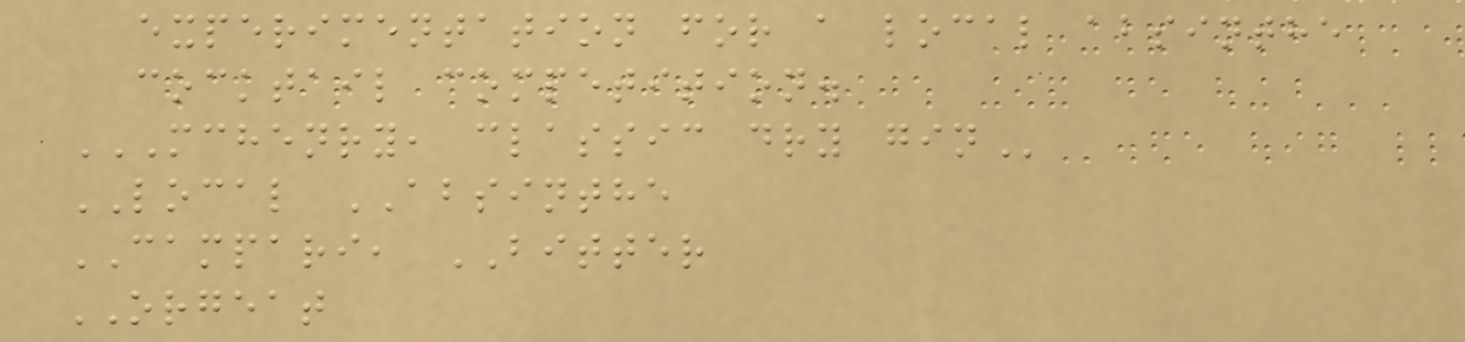experimentation for a local absinthe
cocktail competition.
MCHENRY, CLASSIC DRY GIN
LOCAL ABSINTHE
CAMPARI, BITTER
ORGEAT
